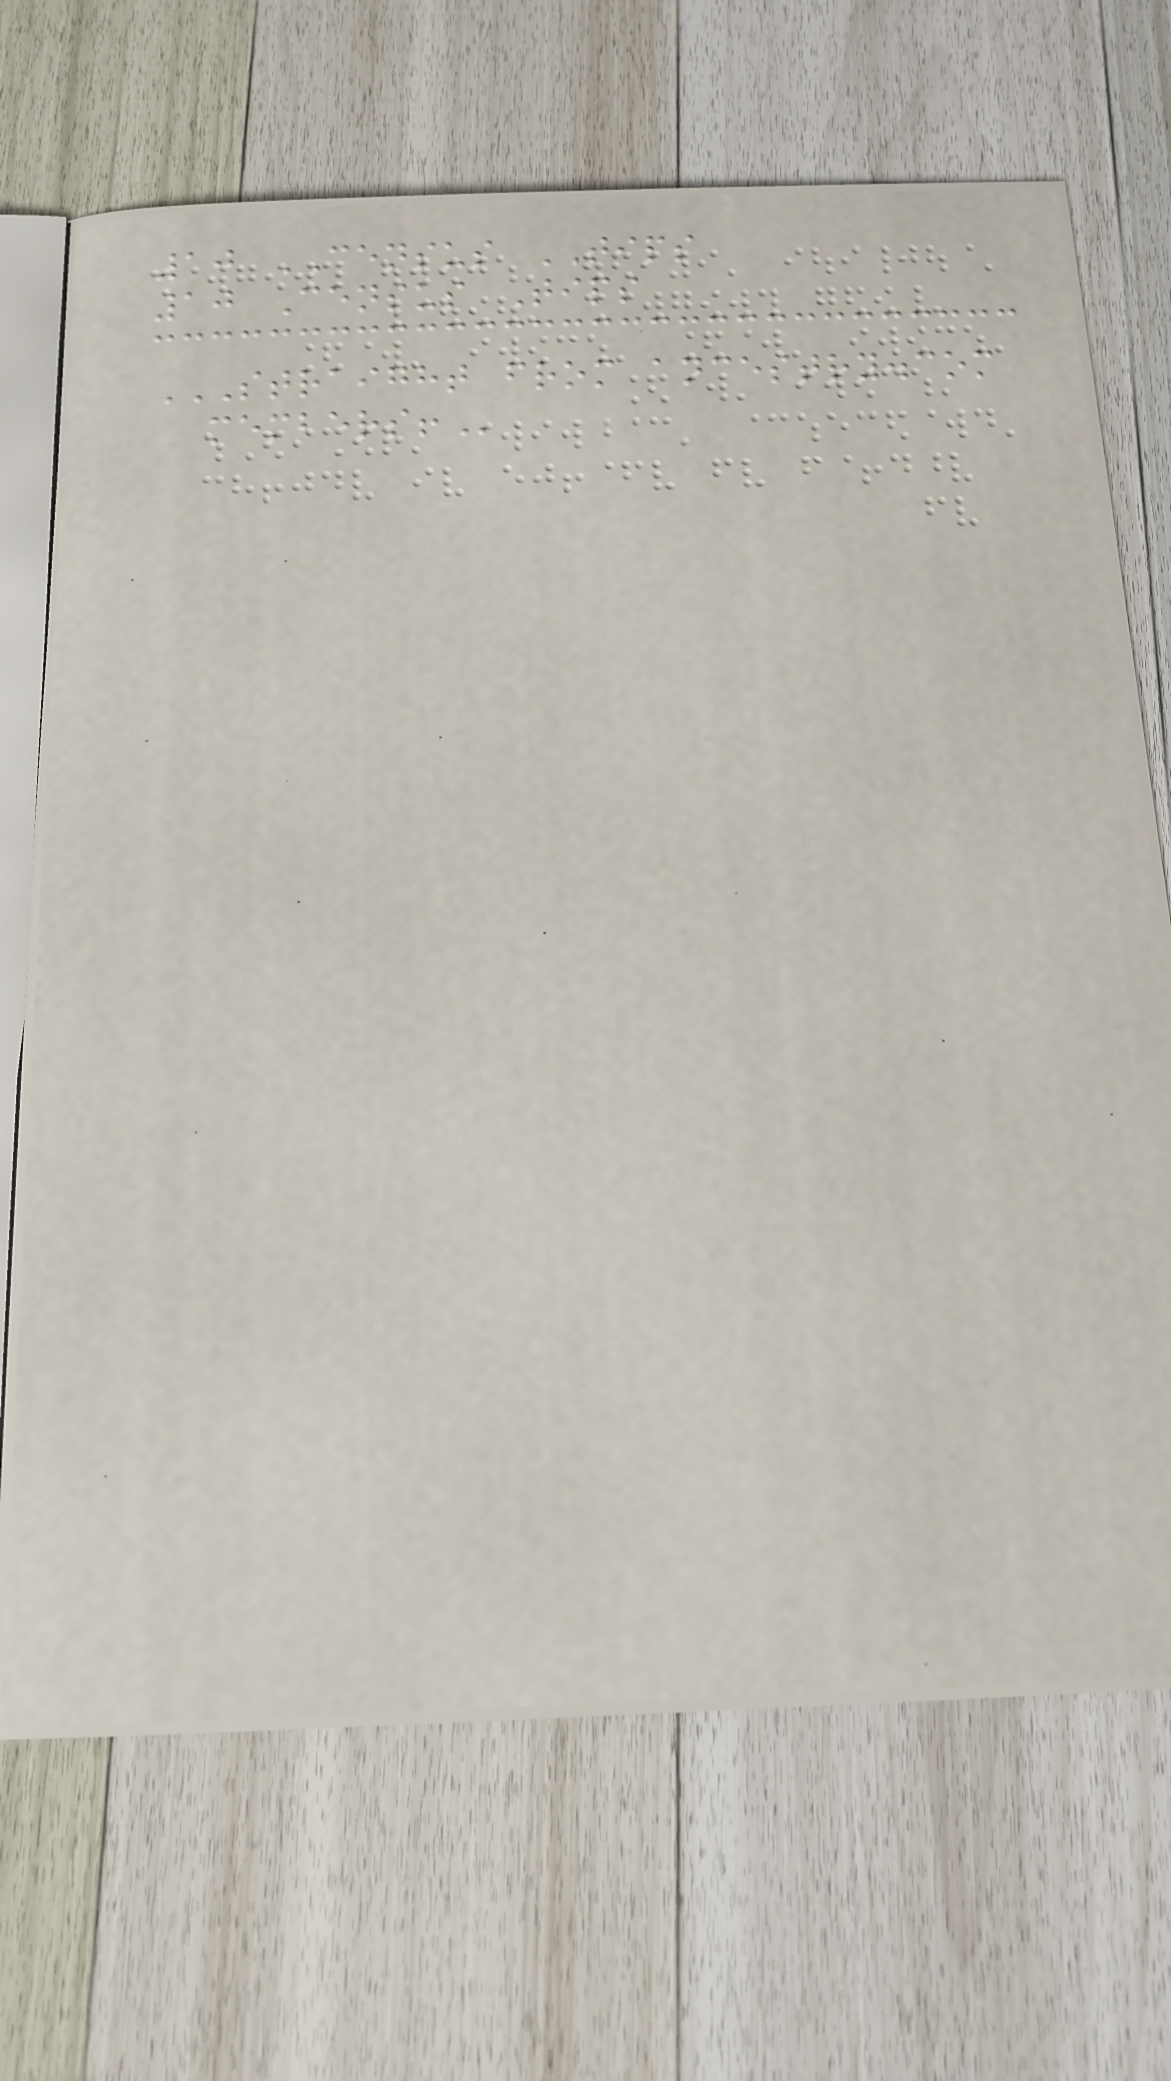10 CENSUS TIPS
10 Census Tips
STRAIGHT FROM ANCESTRY.COM
MEMBERS!
